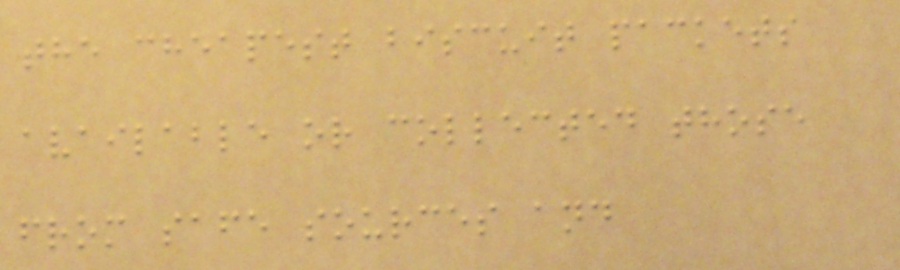the cheapest biscuit packets
available or collected those
from safe sources and
